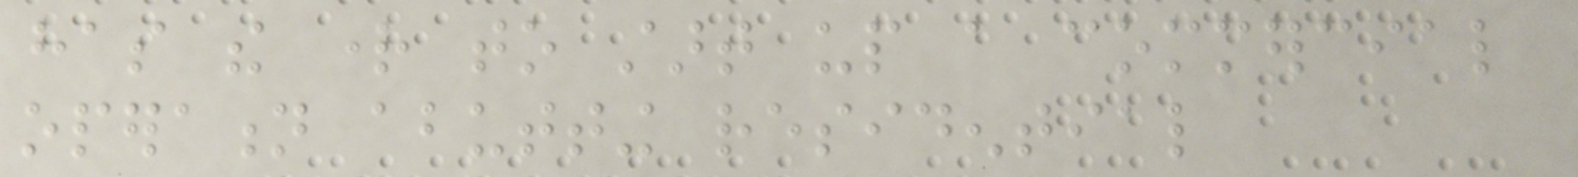has the right to start up a commercial
operation abutting residential
